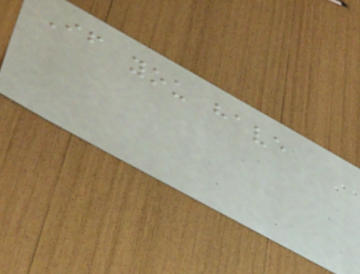If you have
